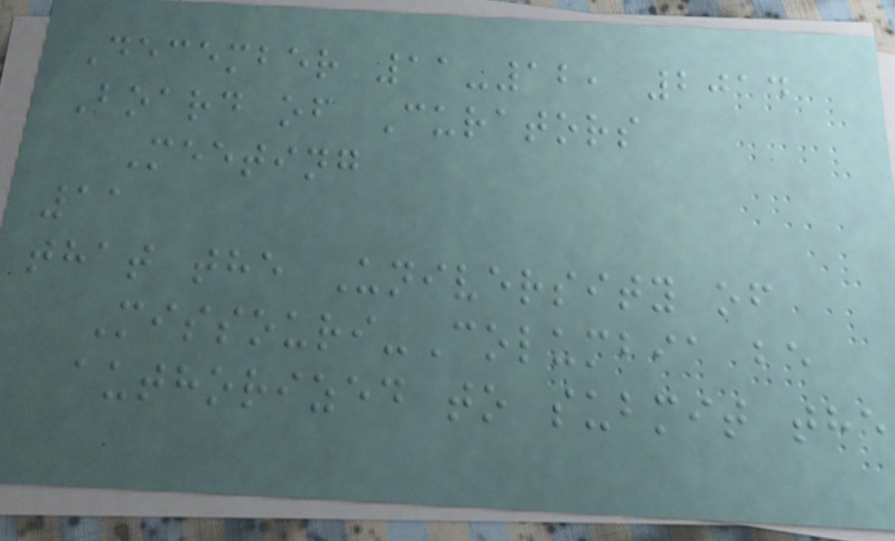December 11-12, 2014
Board of Curators
Meeting
11
that the University of
Missouri-Columbia be
authorized to submit the
